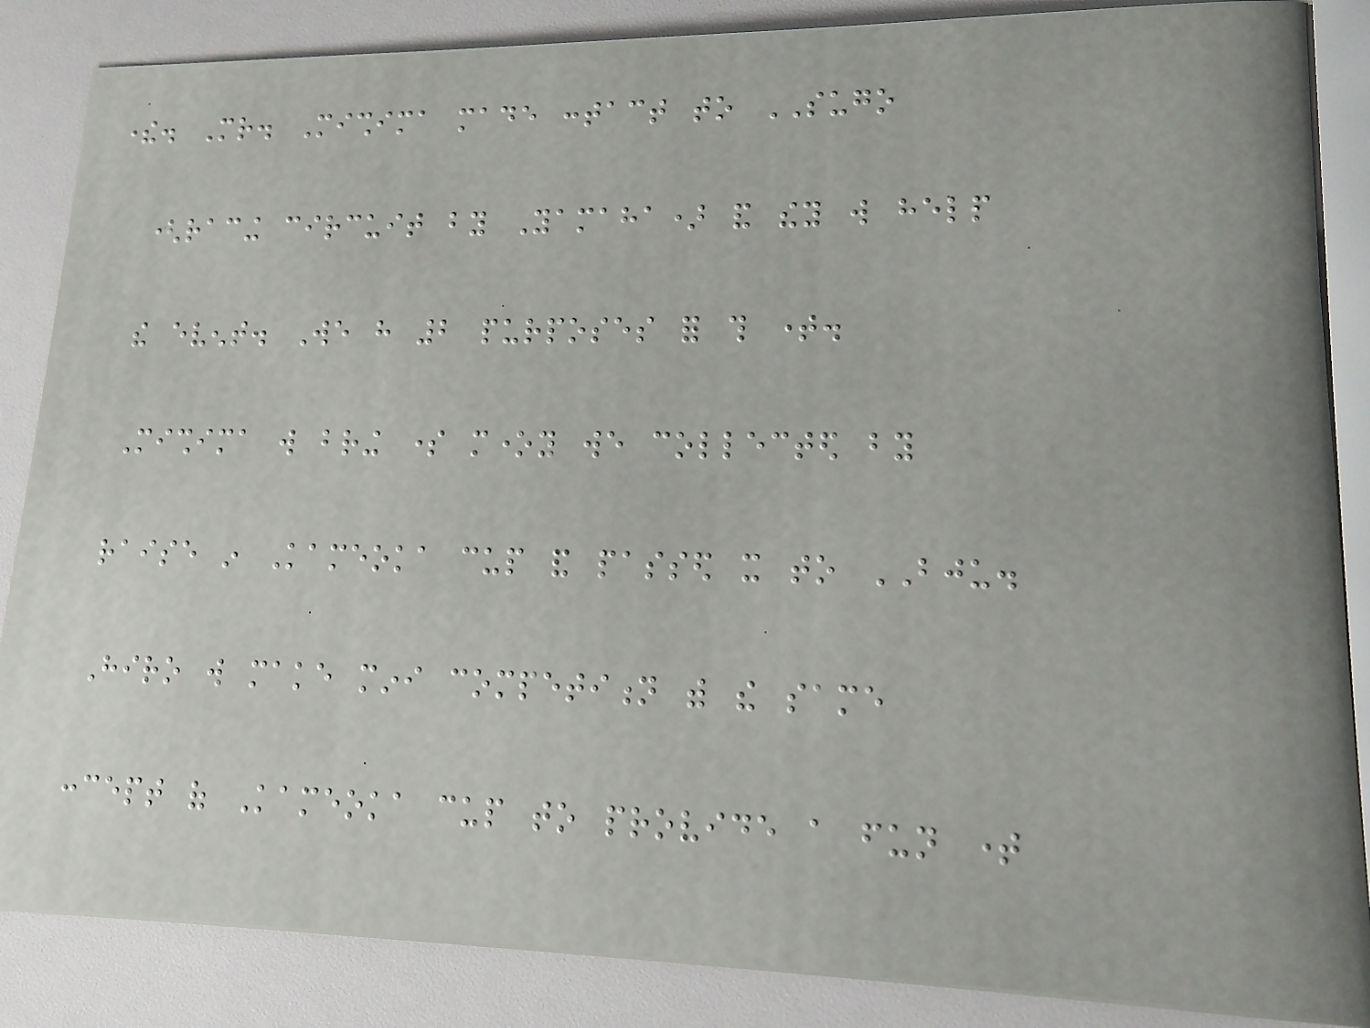there. Mr. Mishima made contact to SUGO
(racing circuit by Yamaha) and they will help
the event. We have 2 purposes for this time.
Mishima will bring some money we collected by
raise in Kameoka cup and passed it to BJU.
Hiro will make mini competition with the same
concept of Kameoka cup to provide a fun time
